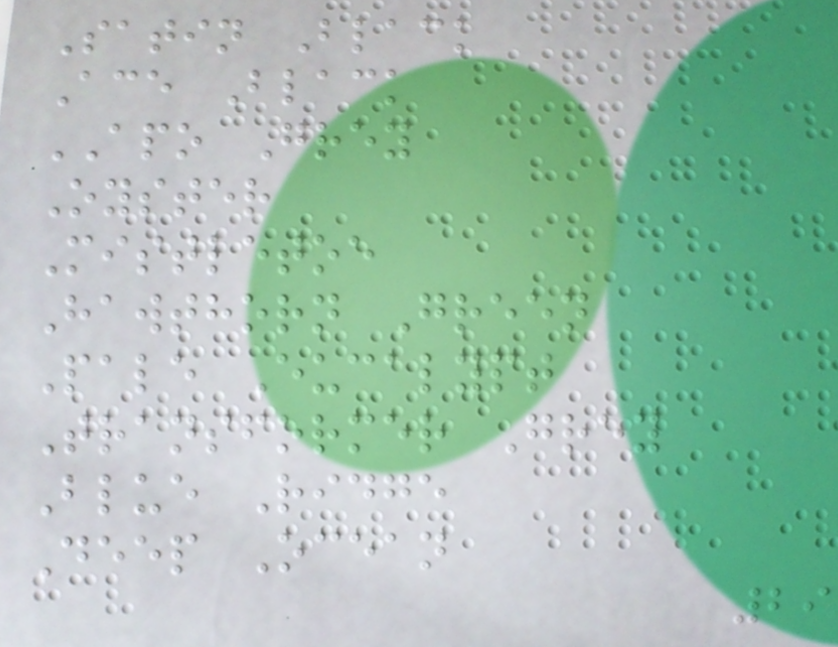Satin Black
Ace Black
APO Grey
Oyster
Mistletoe
Hawthorn Green
Pale Eucalypt
Transformer Grey
Blue Ridge
Deep Ocean
29
